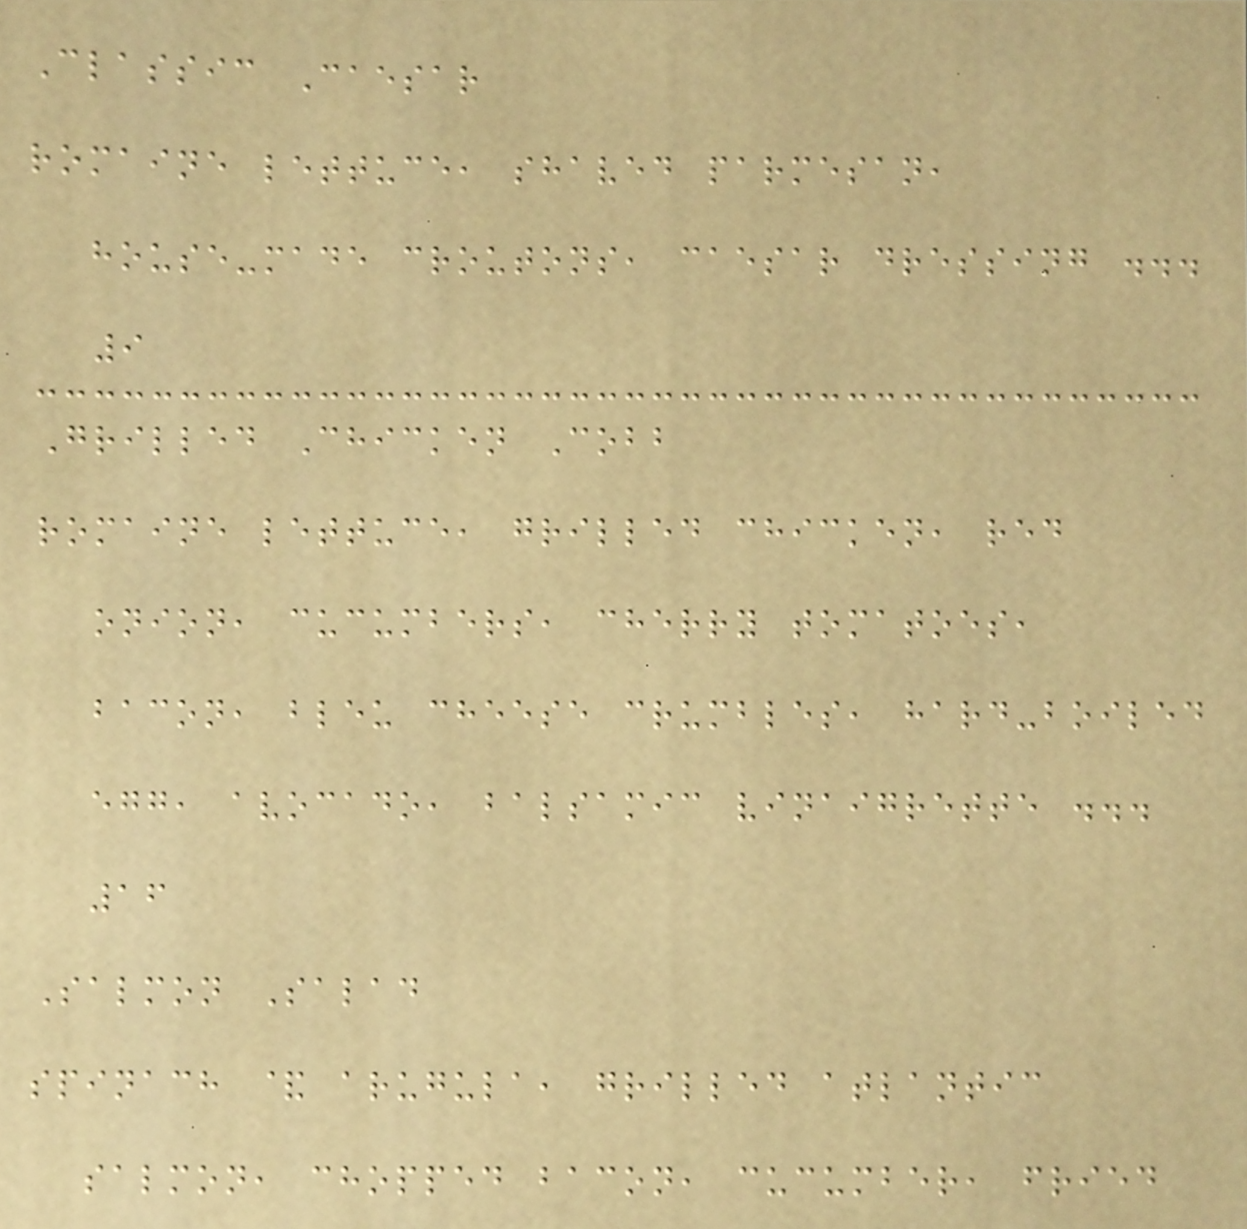Classic Caesar
romaine lettuce, shaved parmesan,
house-made croutons, caesar dressing ...
9
Grilled Chicken Cobb
romaine lettuce, grilled chicken, red
onion, cucumbers, cherry tomatoes,
bacon, bleu cheese crumbles, hard-boiled
egg, avocado, balsamic vinaigrette ...
16
Salmon Salad
spinach & arugula, grilled atlantic
salmon, chopped bacon, cucumber, fried
